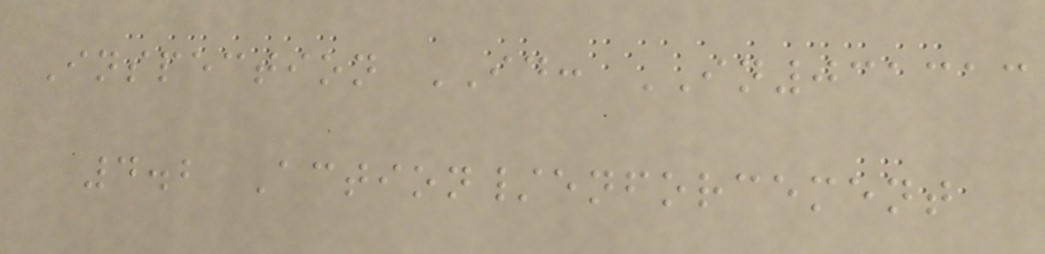Inspection ID: IN031313
4.2 Action/enforcement
